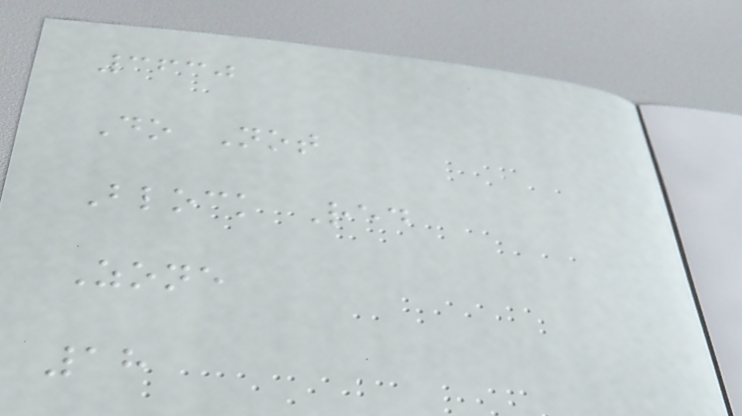3630
Do Not
Block Red
Zone
18
